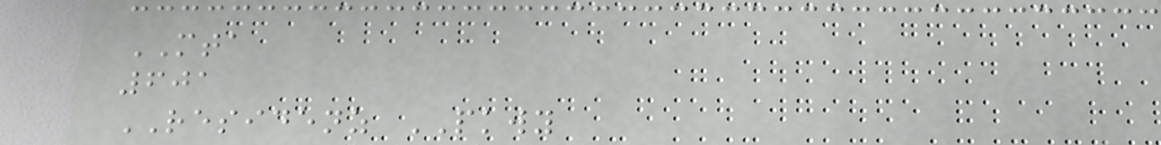MTA
601
RESIDENZ PKWY
